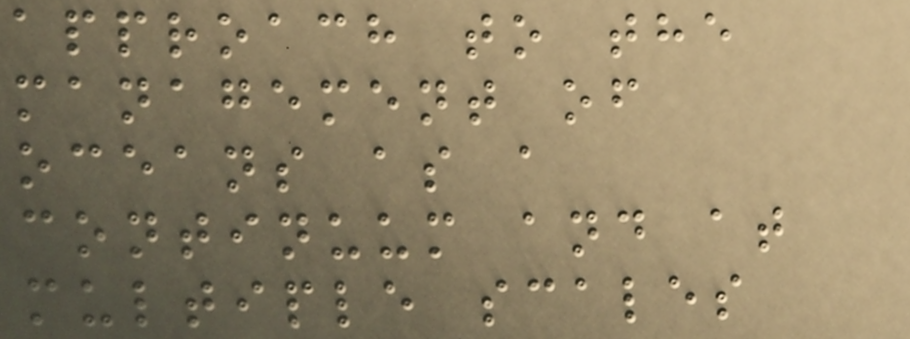approach to the
management of
oceans as a
continuum and at
multiple scales
